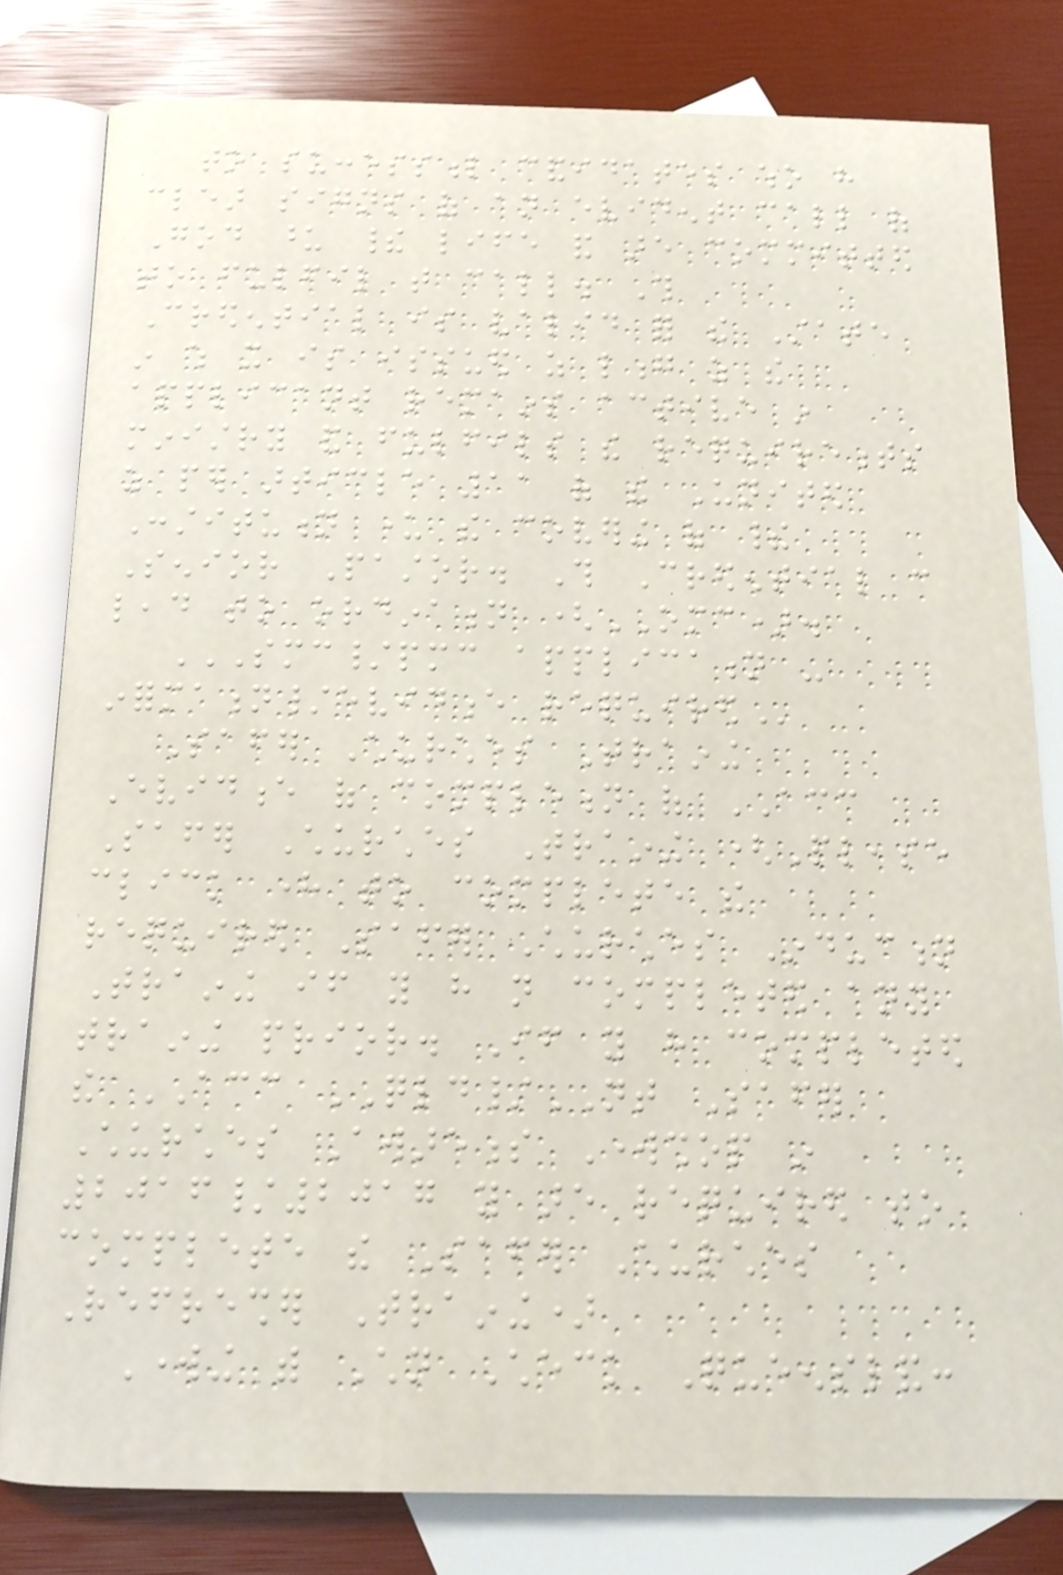to successful candidates who have
clear signs of an evident call of
God upon their life and are committed
to fulfil that call. This
Credential is valid for the State
in which it is issued as long as the
applicant remains active in
ministry and fulfils the requirements
as per article 11 of the United
Constitution under the covering of their
Senior Pastor. This Credential can
lead to ordination (OMC).
SMC/PMC APPLICATION -
INFORMATION/EVIDENCE REQUIRED
Safer Churches Training
Evidence of completion of ACC
Safer Churches Training (Please
click here to complete the
required Safer Churches Induction
Training if you have not completed any
training prior. If you have completed
the ACC QLD/NT Safer
Churches Awareness Workshop in
2016/2017 you are required to
complete the Safer Churches
Refresher Training)
Working with Children Check Queensland:
